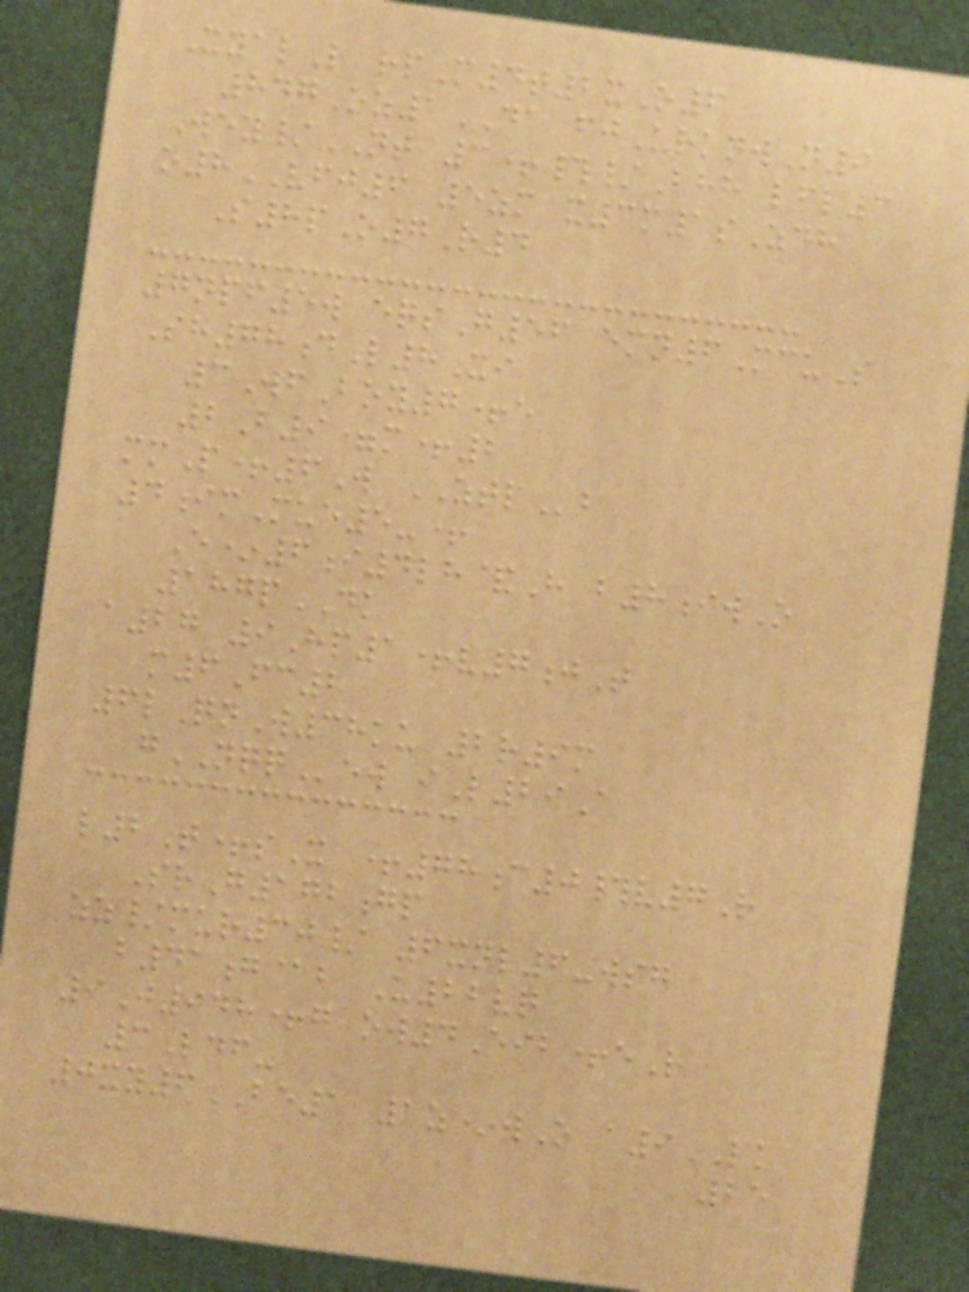XyalL rpM4t2xO6
847Oz1DA fjUrknwN9
Wey/NT 3+#/Bhh lfl3
o8VFJ6 5zm x3m1sZdh
S8pO7R4
7npf5w eqsG56 emn6McuS
Sh78dL8Xi
3WfBoy7+e
2B9=m+2
mmP+6W ZTPb
4imMue5-+
E*6i4lh&H b8iwO
187pDK
a27 9Hp1+v7jT
m6Fc2
6lQnW38ku 2r9m
gNQQew iL29A
l2T+sX +78c0#v7R
SrG172gp
zz/mur30/ 6xnl6-wsg
b41g@b U22vq
9J948+g ow4Eib+eR
3Ldf-
0xy6BE1 1z*wO a9LK
25
